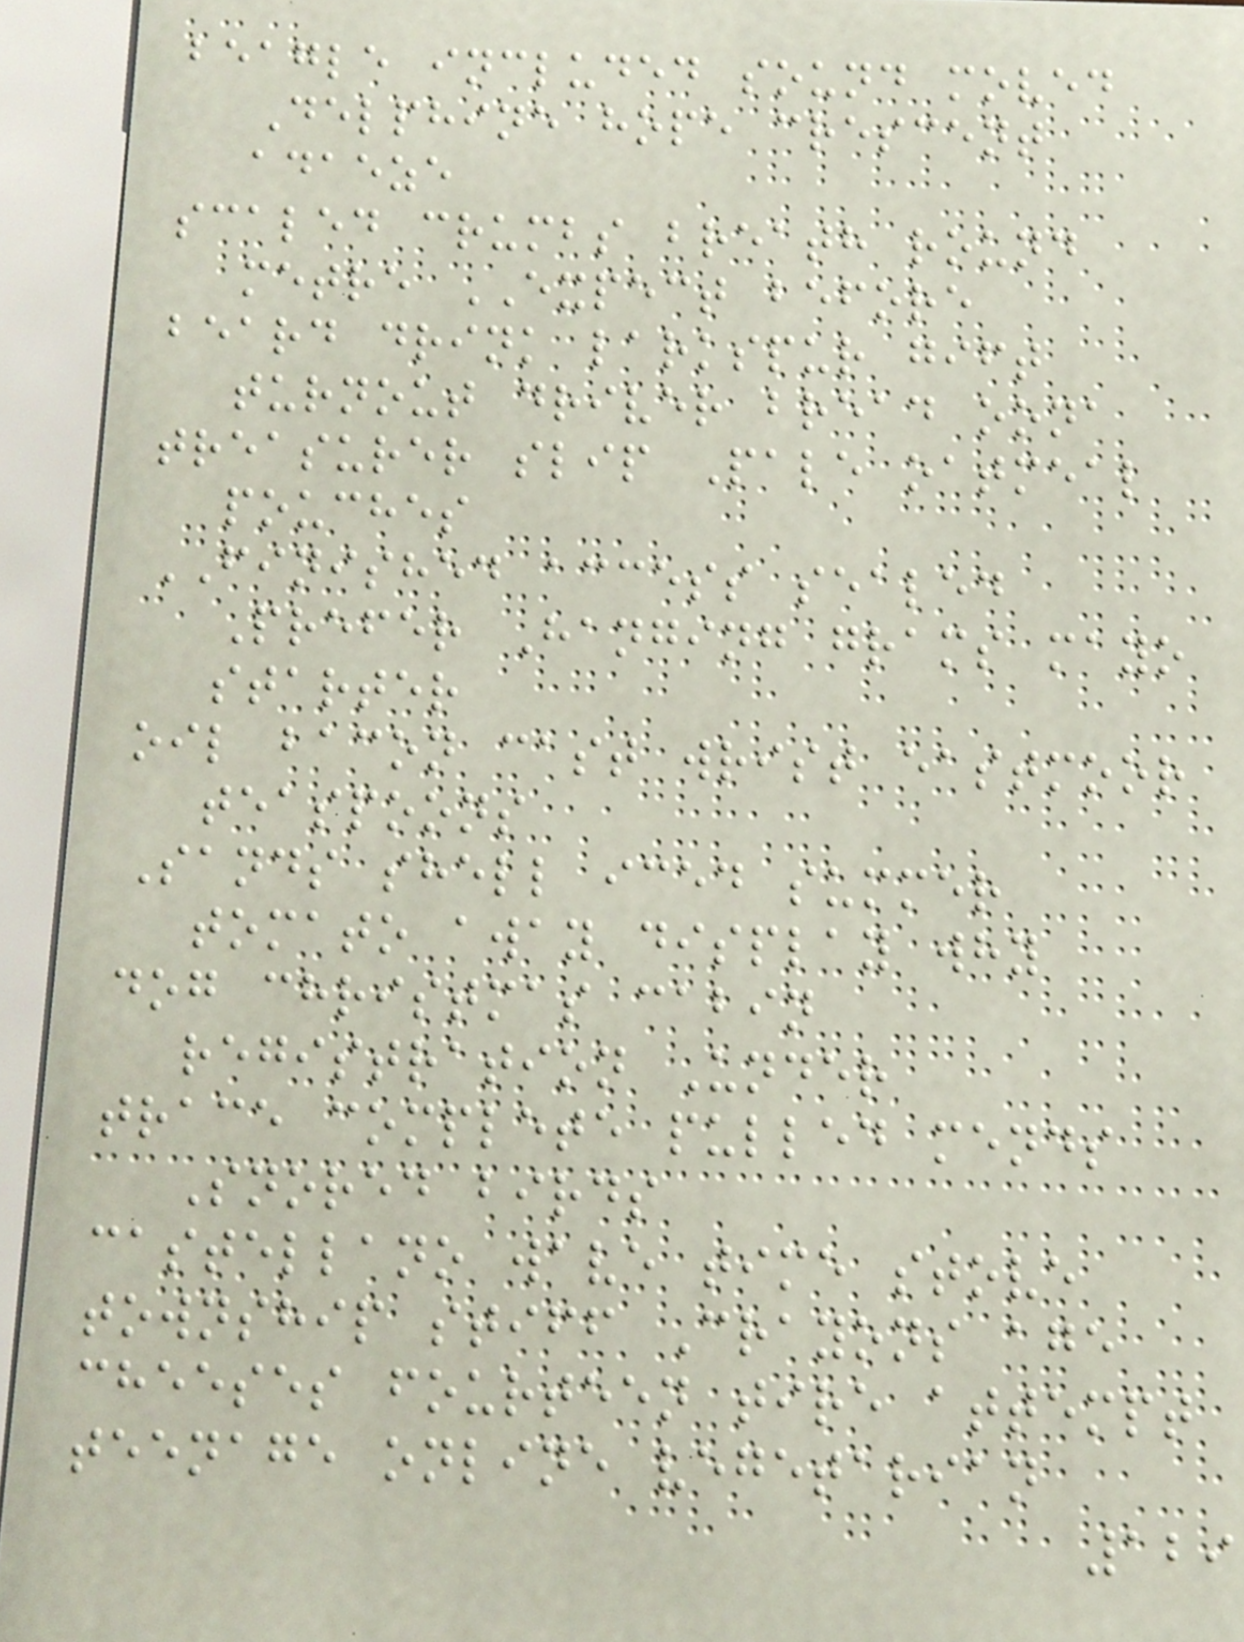beagle included sound moved
Delphine hope crescent
adaeze
scaled crumbs breath round
metre EXPECT before
beard drink larkspur gift
turnout driver bread oona
treasurer slip Pale oatmeal
pouches
FINISHED access sealed
Prefer Hanging grams mayo
starter
oil bacon cast wrist eastmoor
teaspoons
Sands shell iced summer
tomato away display why
dog christmas cabin
registration Under
trace complete pulled mends
Snored birds
castellano wave time stove
township stiff Crayons age
cheeses fourteen tire attempt
teenage online vegetarian
129
